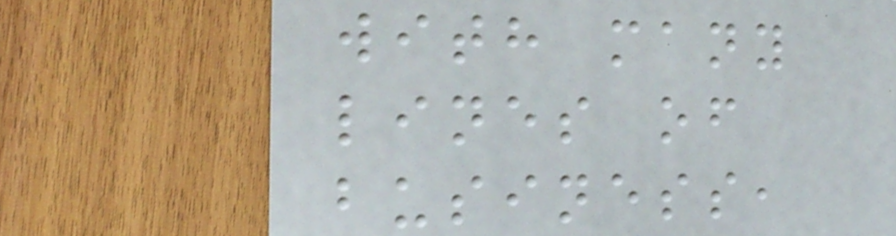with many
lines of
business,
